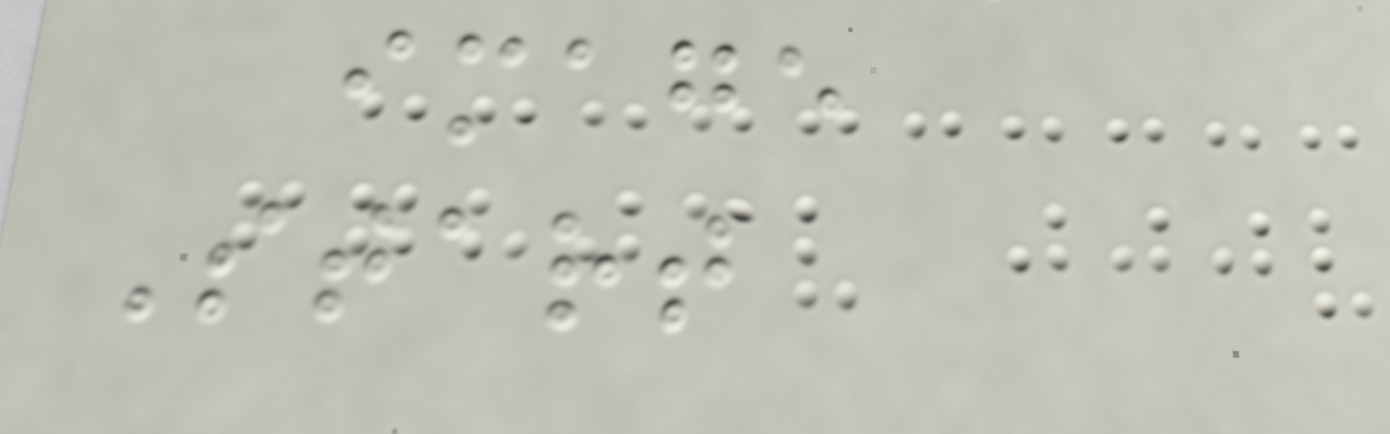image
Start
